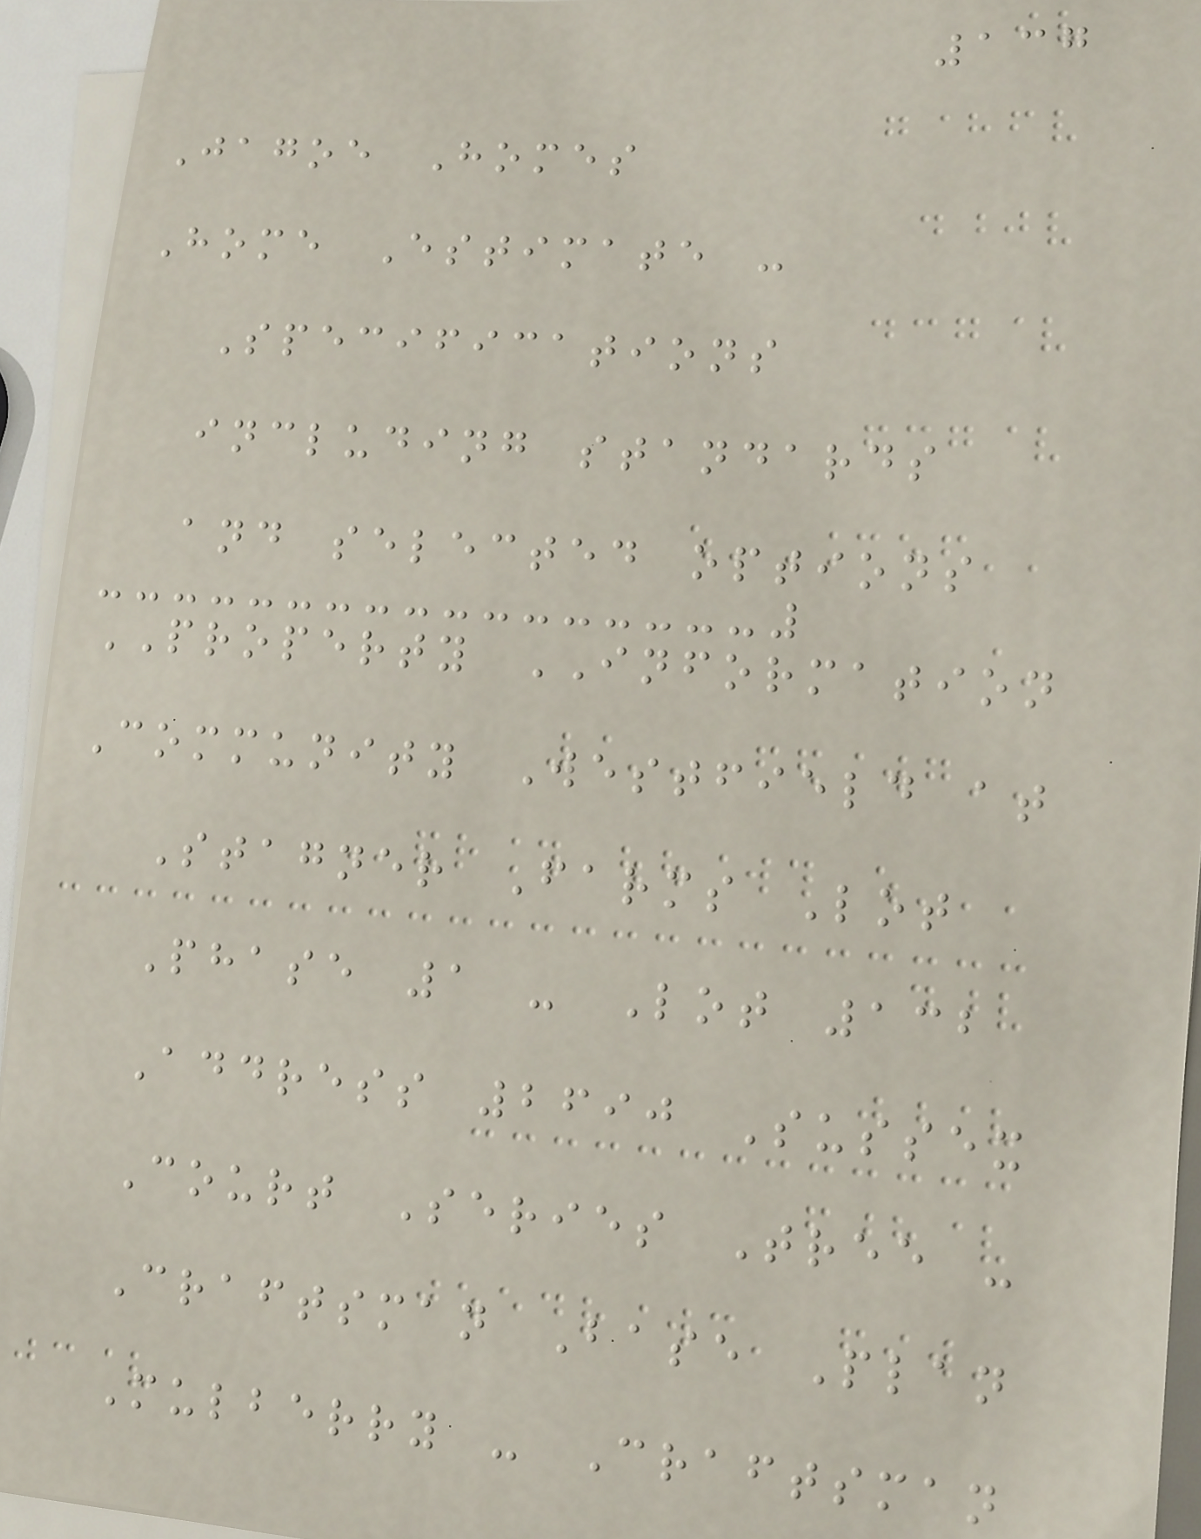137
Jagoe Homes
Home Estimate -
Specifications
including standards
and selected options
PROPERTY INFORMATION
Community Westfield at
Stagner Farms Lot
Phase 1 - Lot 132
Address 2690 Sussex
Court Series Tree -
Craftsman Base Plan
Mulberry - Craftsman
